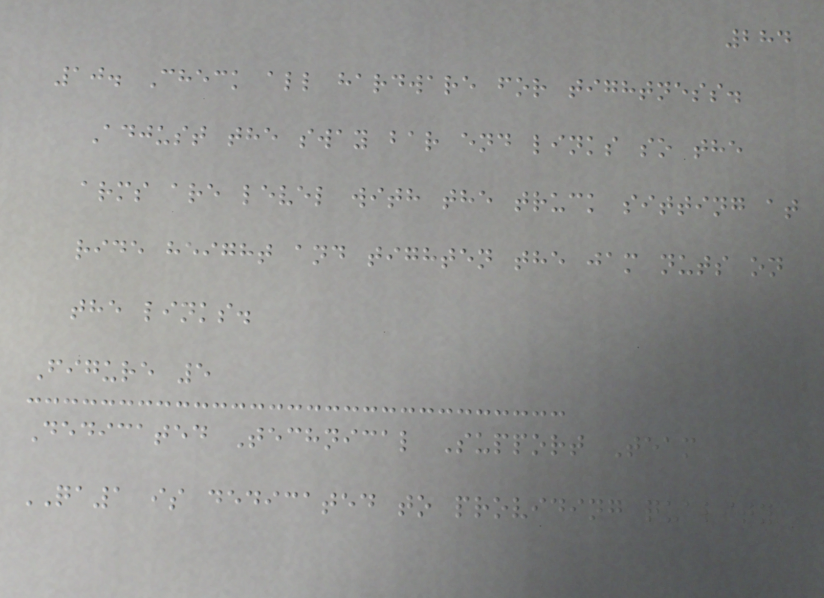284
10. Check all hardware for tightness.
Adjust the sway bar end links so the
arms are level with the truck sitting at
ride height and tighten the jam nuts on
the links.
Figure 5
Dedicated Technical Support Team
QA1 is dedicated to providing quality
